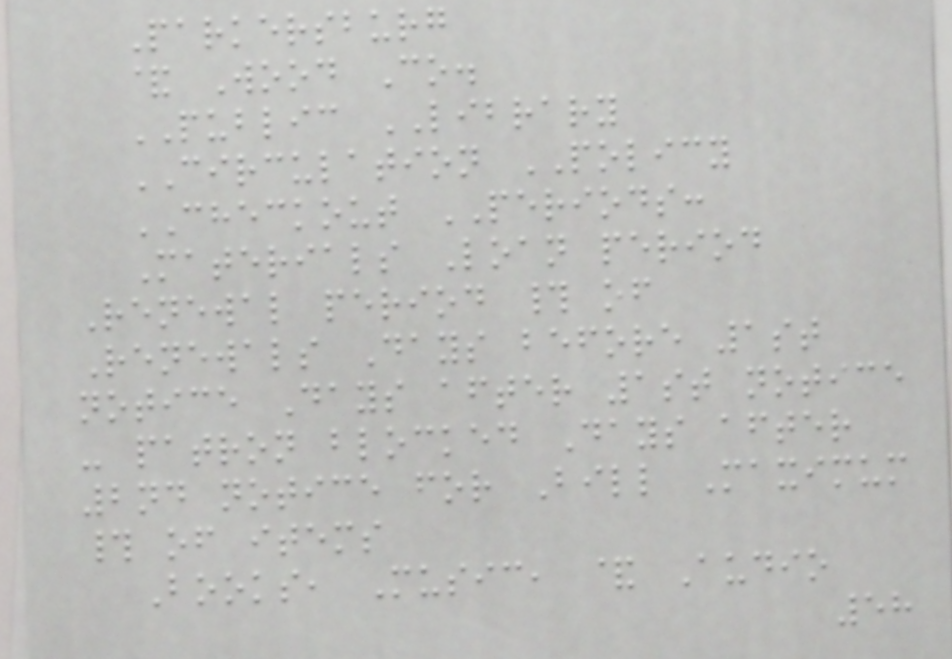Parkersburg
& Wood Co.
PUBLIC LIBRARY
CIRCULATION POLICY
CHECKOUT PERIODS:
Materials Loan period
Renewal period # of
Renewals Days before 1st
notice Days after 1st notice
- patron blocked Days after
2nd notice for Bill Maximum
# of items
Books, Music, & Audio
58
